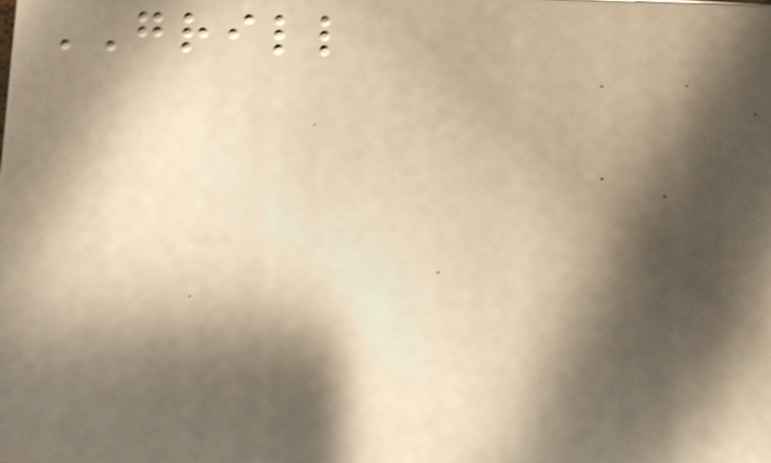GRILL
